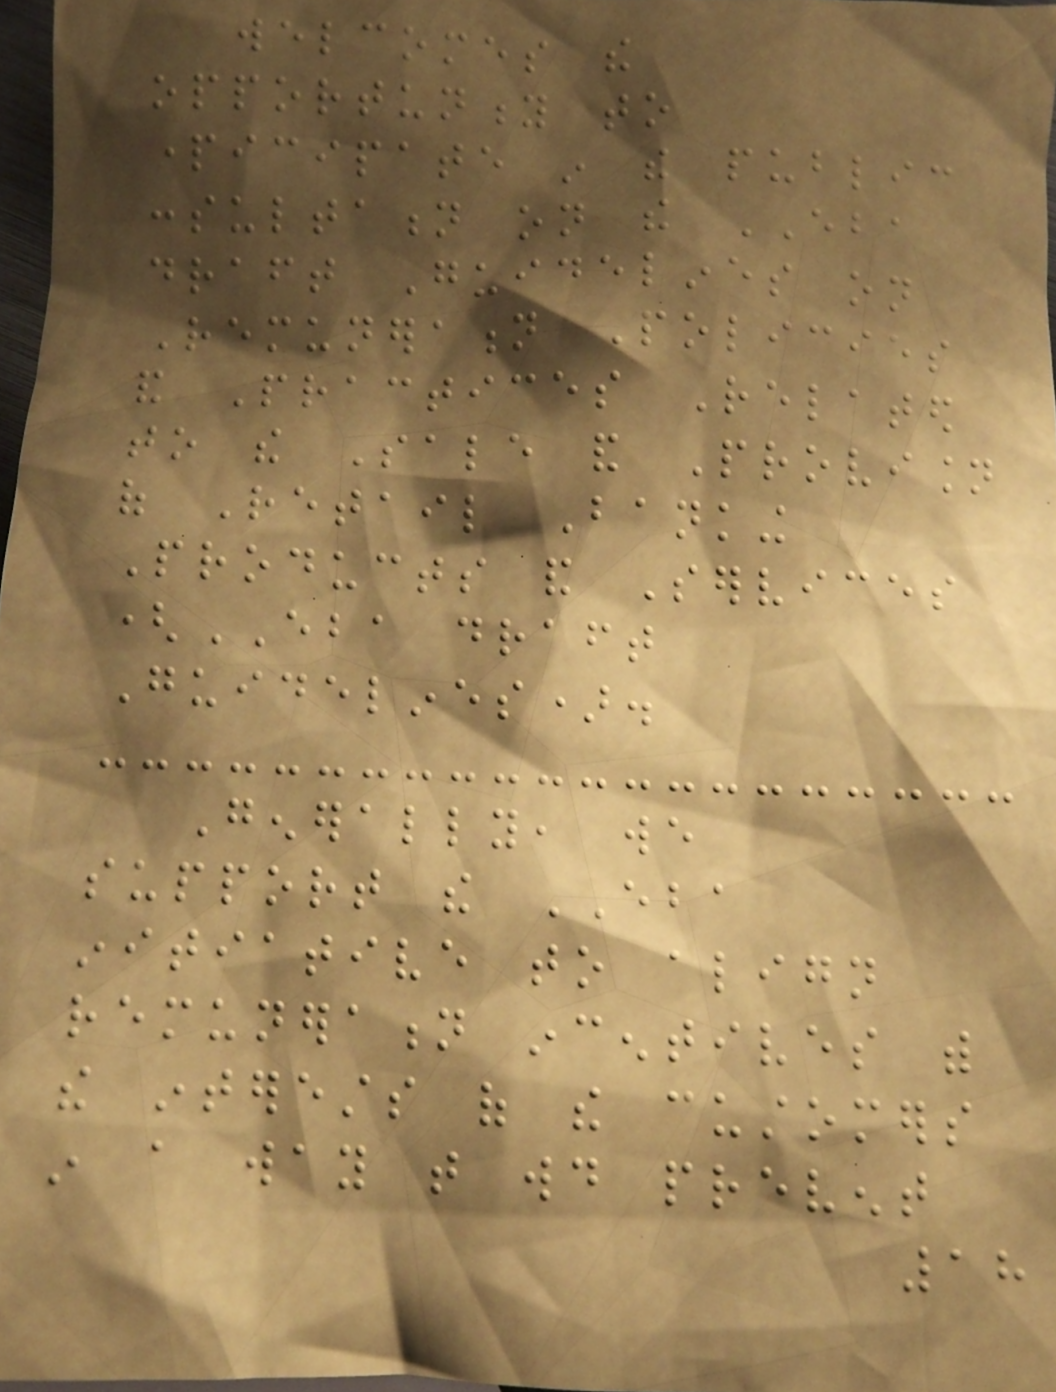welcomes the
opportunity to
participate in the public
consultation on the EBA
draft Guidelines on
Remuneration Policies
and Practices Related
to the Sale and Provision
of Retail Banking
Products and Services
(EBA draft
Guidelines).
Generally, we
support the EBA
initiative to align
remuneration incentives with
the interests of the customers
in a way that would prevent
18
